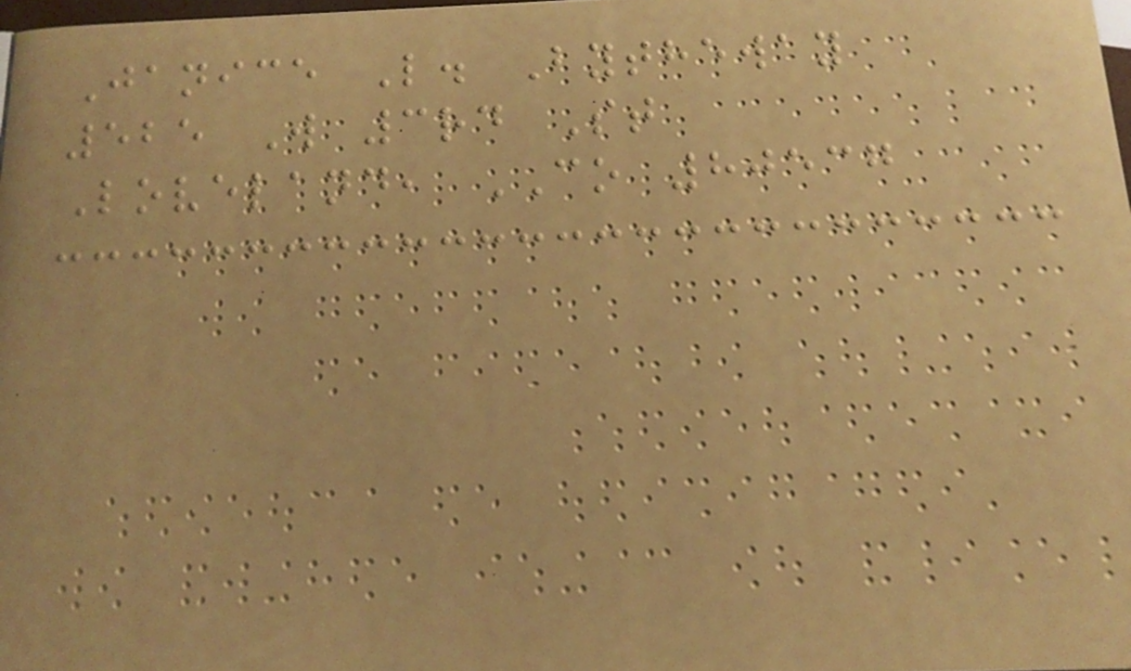Janice L. Bytheway
525 W 3rd St
Loveland, CO 80537
